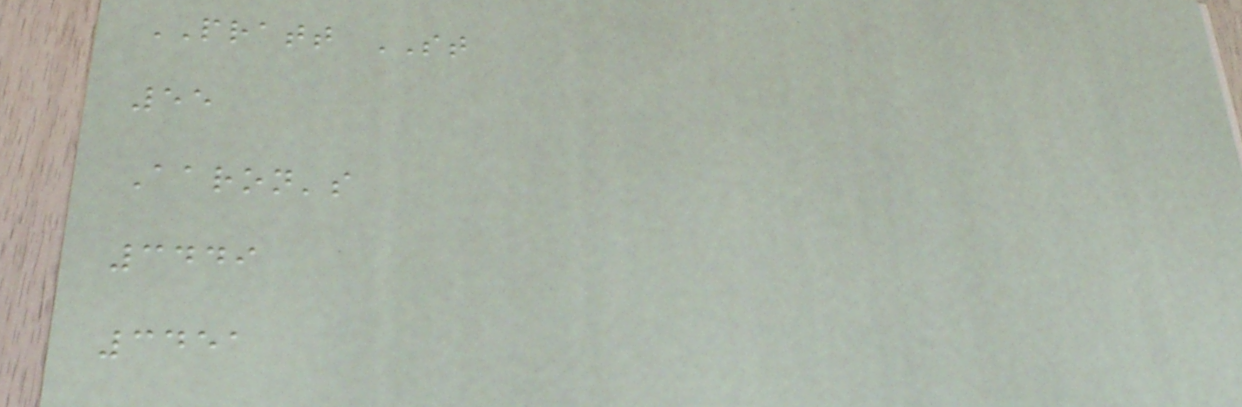PRATT ST
55
Aaron's
3449
3451
